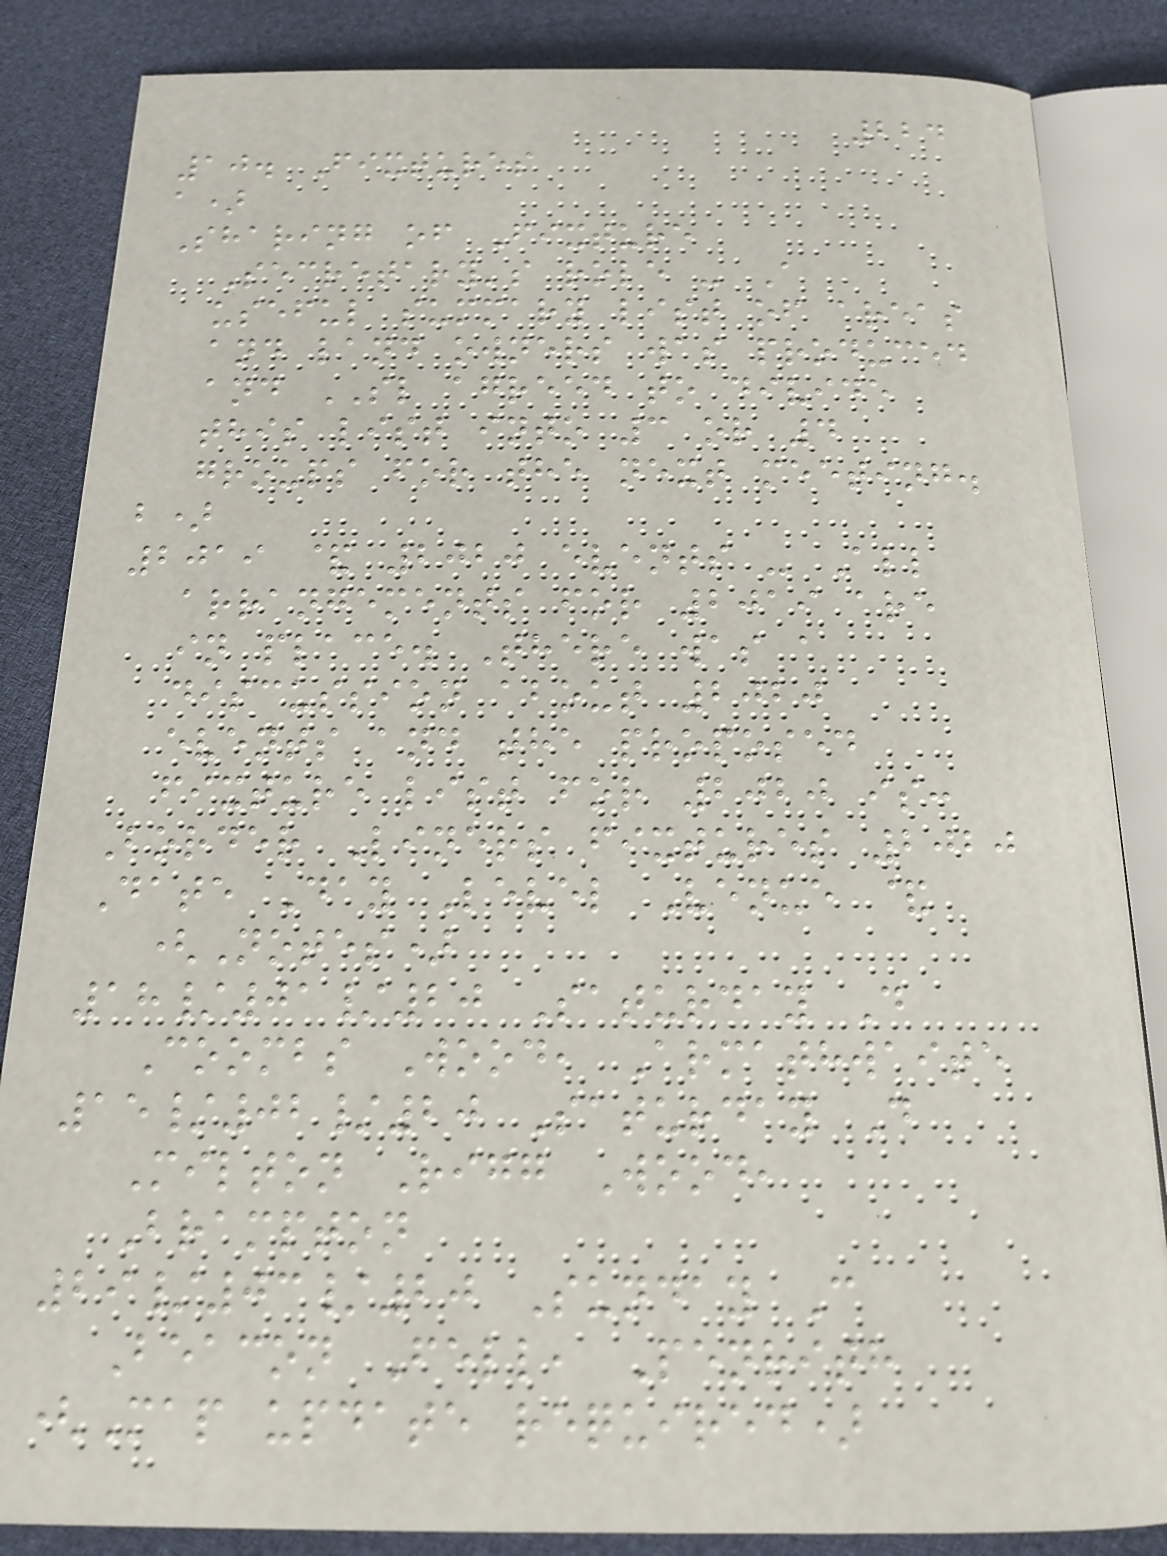224
10. Fixtures
a)
Sharing of Fixture
Secretary's role - A
useful summary list of areas
and land owners was produced
and SL agreed to divide
this list into 3 or 4
groups for the next meeting.
b)
2019 & 2020 events - All
arrangements for 2019 are
in place. There was a
discussion about 2020
events and the proposed
fixture list for 2020 is:
Border Liners fixtures 2020
Date Day Level Venue &
(Notes)
18/01/20 Saturday D
Coombs Wood, Armathwaite
15/02/20 Saturday D
Milton Rigg Wood,
Brampton
29/03/20 Sunday C
Beacon Fell, Penrith
(Map update required)
